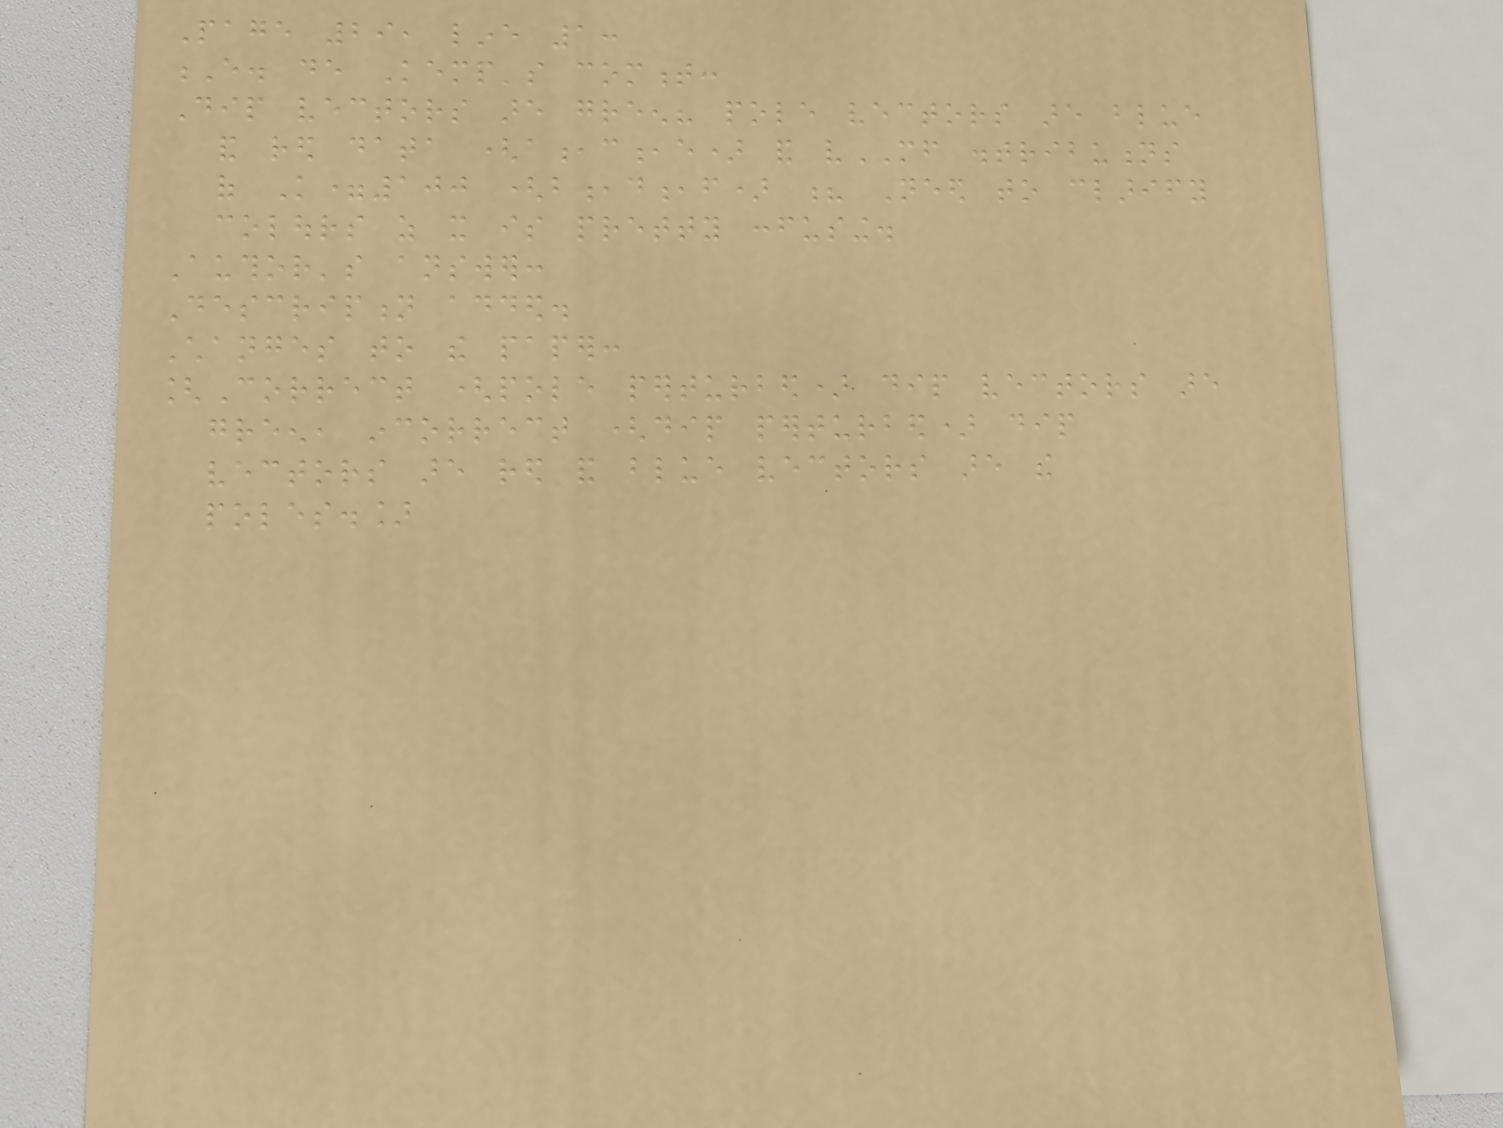Page 29, line 1:
E. de Kemp's comment:
Dip vectors are green? pole vectors are blue
and red data (a,c,e) and vMF distributions
of K=100 (b,d,f) ? Need to clarify
colours as it is pretty confusing.
Author's answer:
Description added.
Changes to the paper:
[Correct (pole perturbed) dip vectors are
green, incorrect (dip perturbed) dip
vectors are red and blue vectors are the
poles.]
